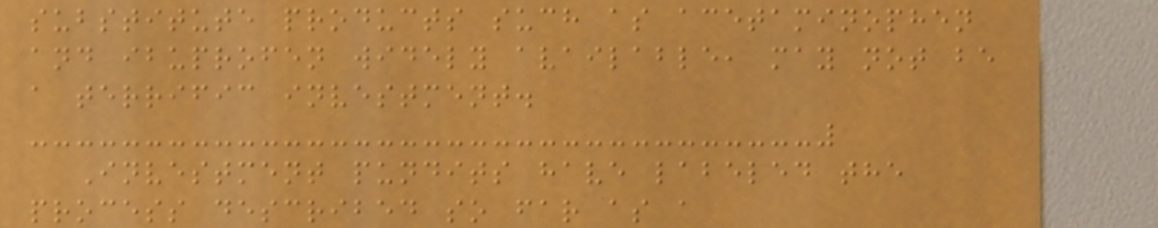substitute products such as acetaminophen
and ibuprofen widely available, may not be
a terrific investment.
Investment pundits have labeled the
process described so far as a
